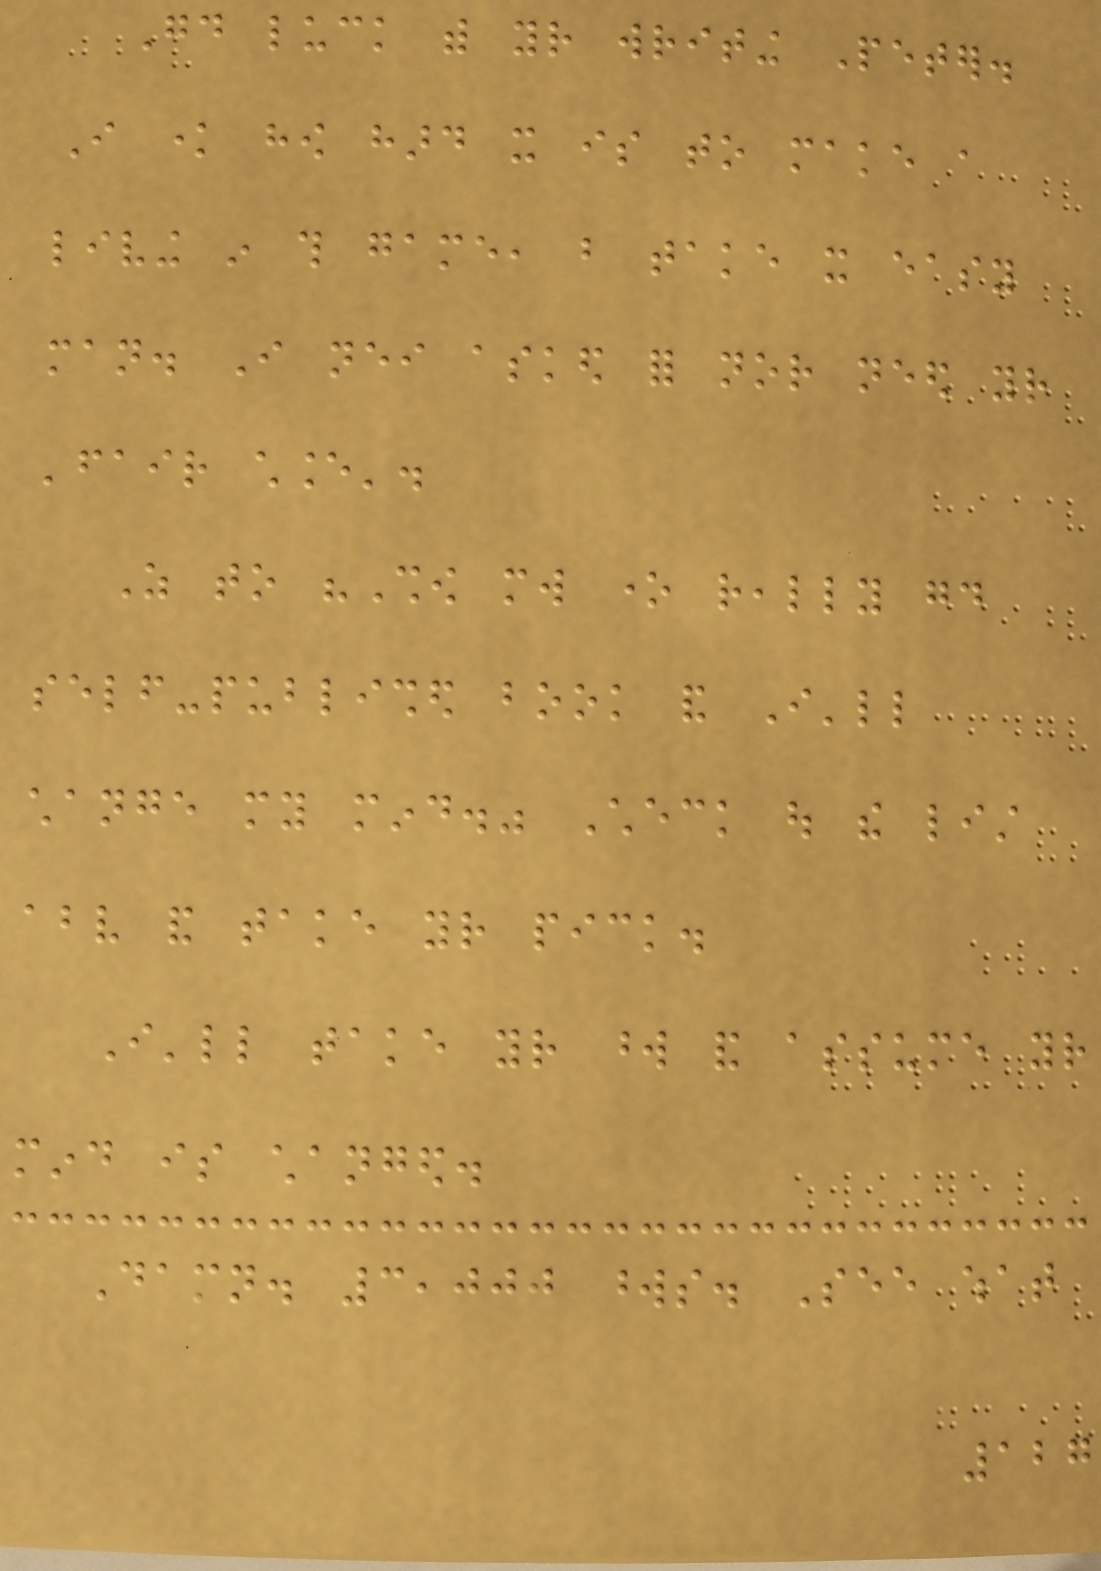Good luck with your writing Peter.
I know how hard it is to make a
living in this game, but take it easy
man. I neither asked for nor need your
'fair chance'.
As to "Show mw one really good
self-published book and I'll
change my mind." Check out the list
above and take your pick.
I'll take your word and assume your
mind is changed.
Damn. 3,000 words. See what
127
